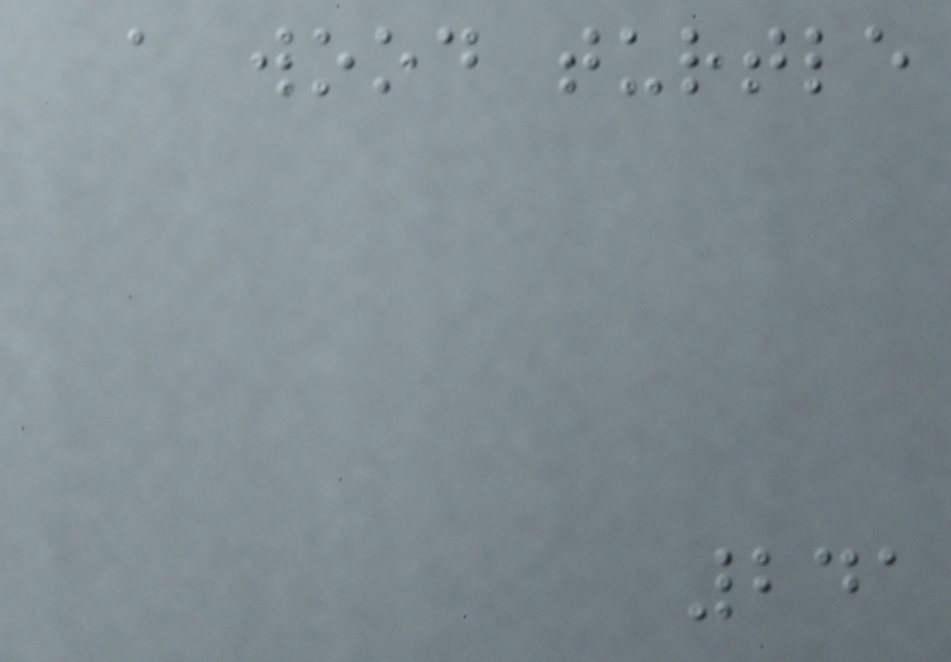a wood turtle
241
